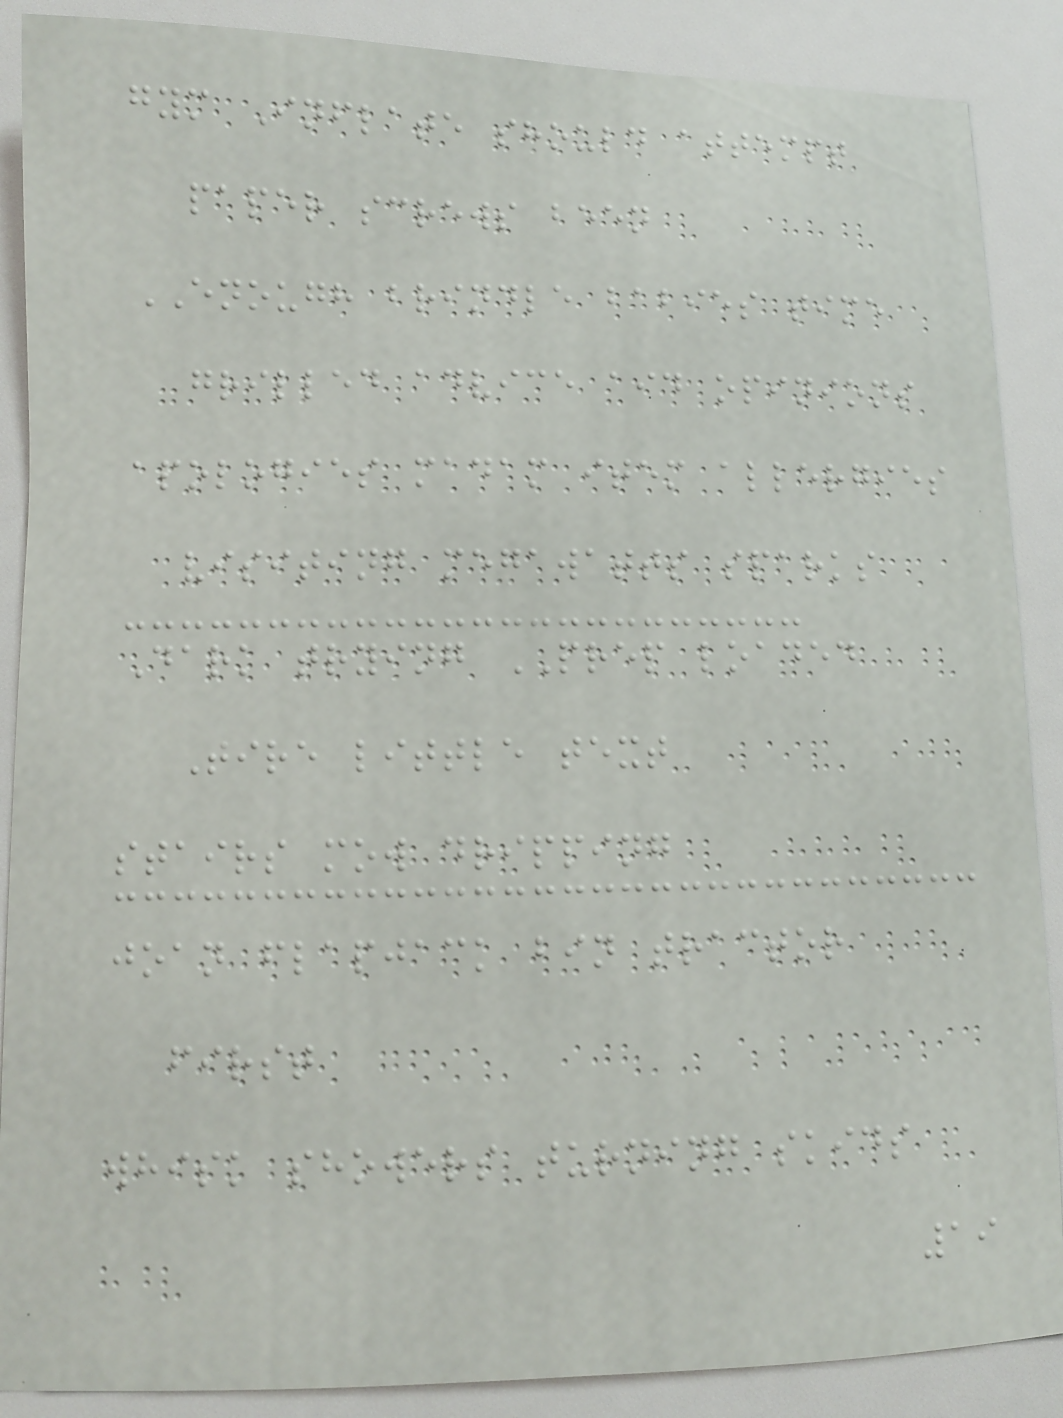gym Inflate should attempt
paper screws been
ENOUGH brindle babies time
grilled advice aid opinions
apologies madam item allergies
visiting megawatts sparks
Dark trying PREP loaded
Tire little text
stairs mow dripping
joan flapjack bin tractor
first
whisk showers turning skids
19
